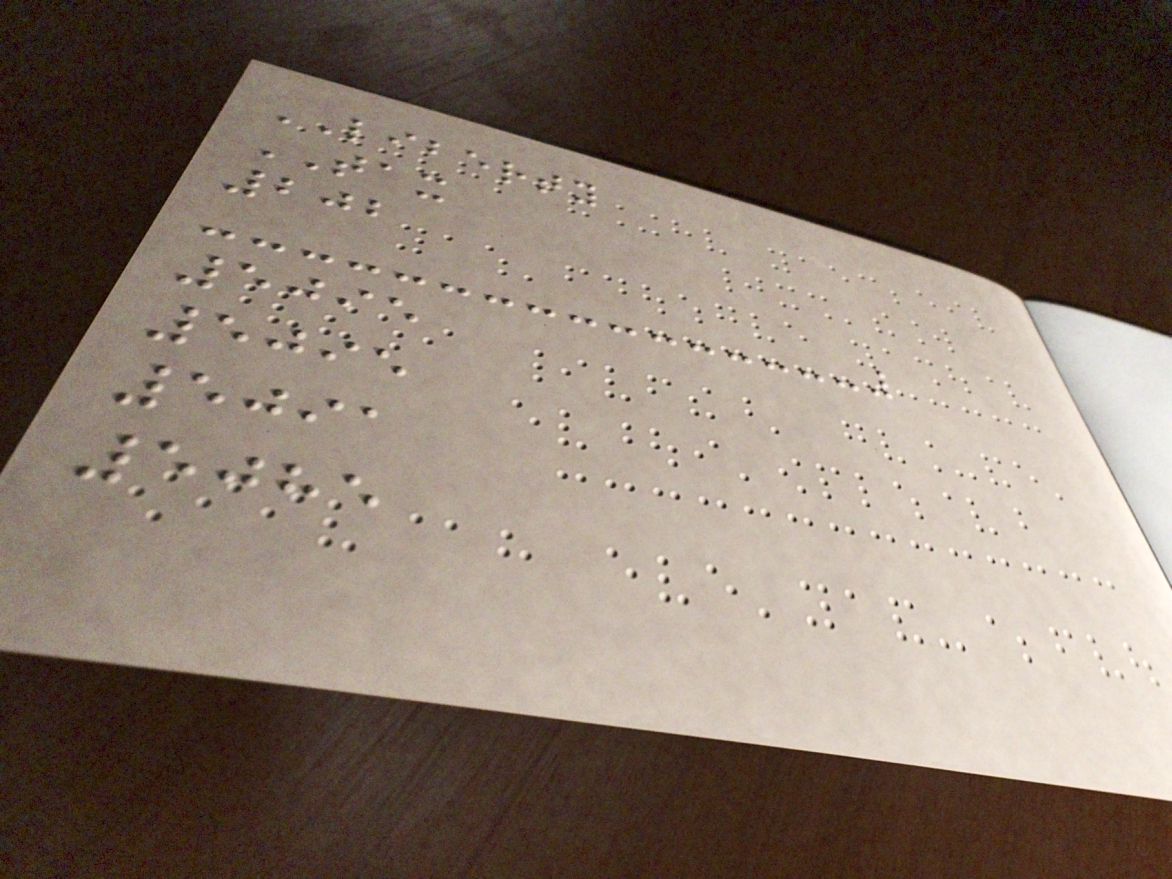LIBERTY
TAX
202
5095
5095
5091
5085
